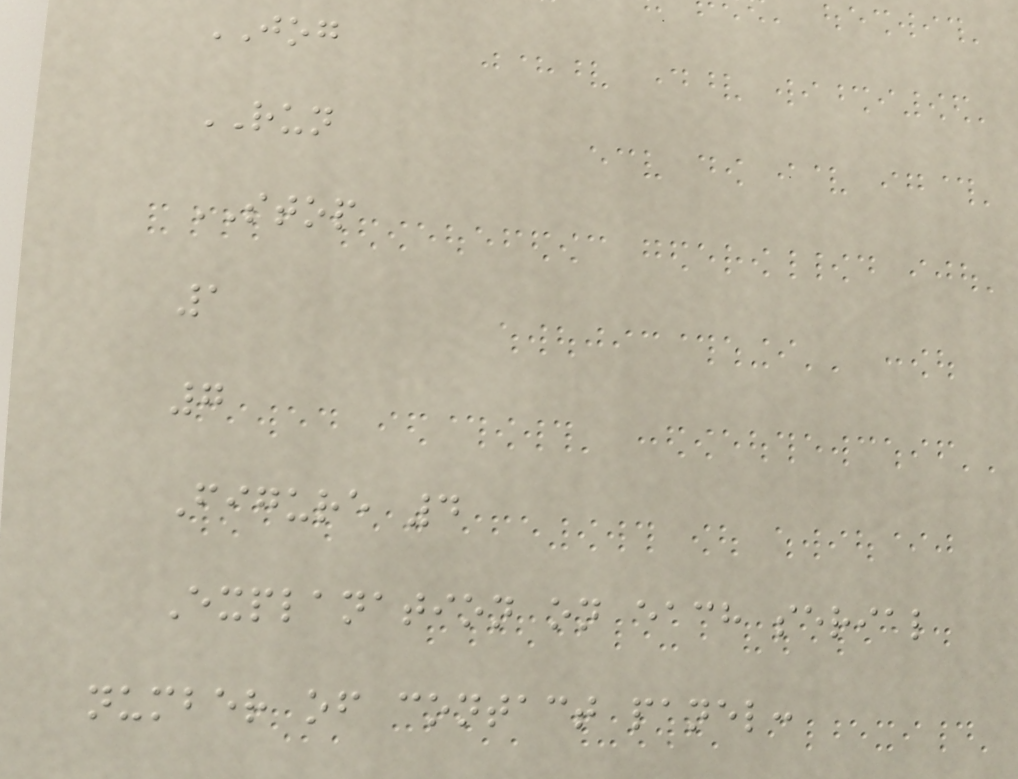JOG
RUN
STOP
1
7
Figure 4
Explanation on each serial
number of contact panel:
